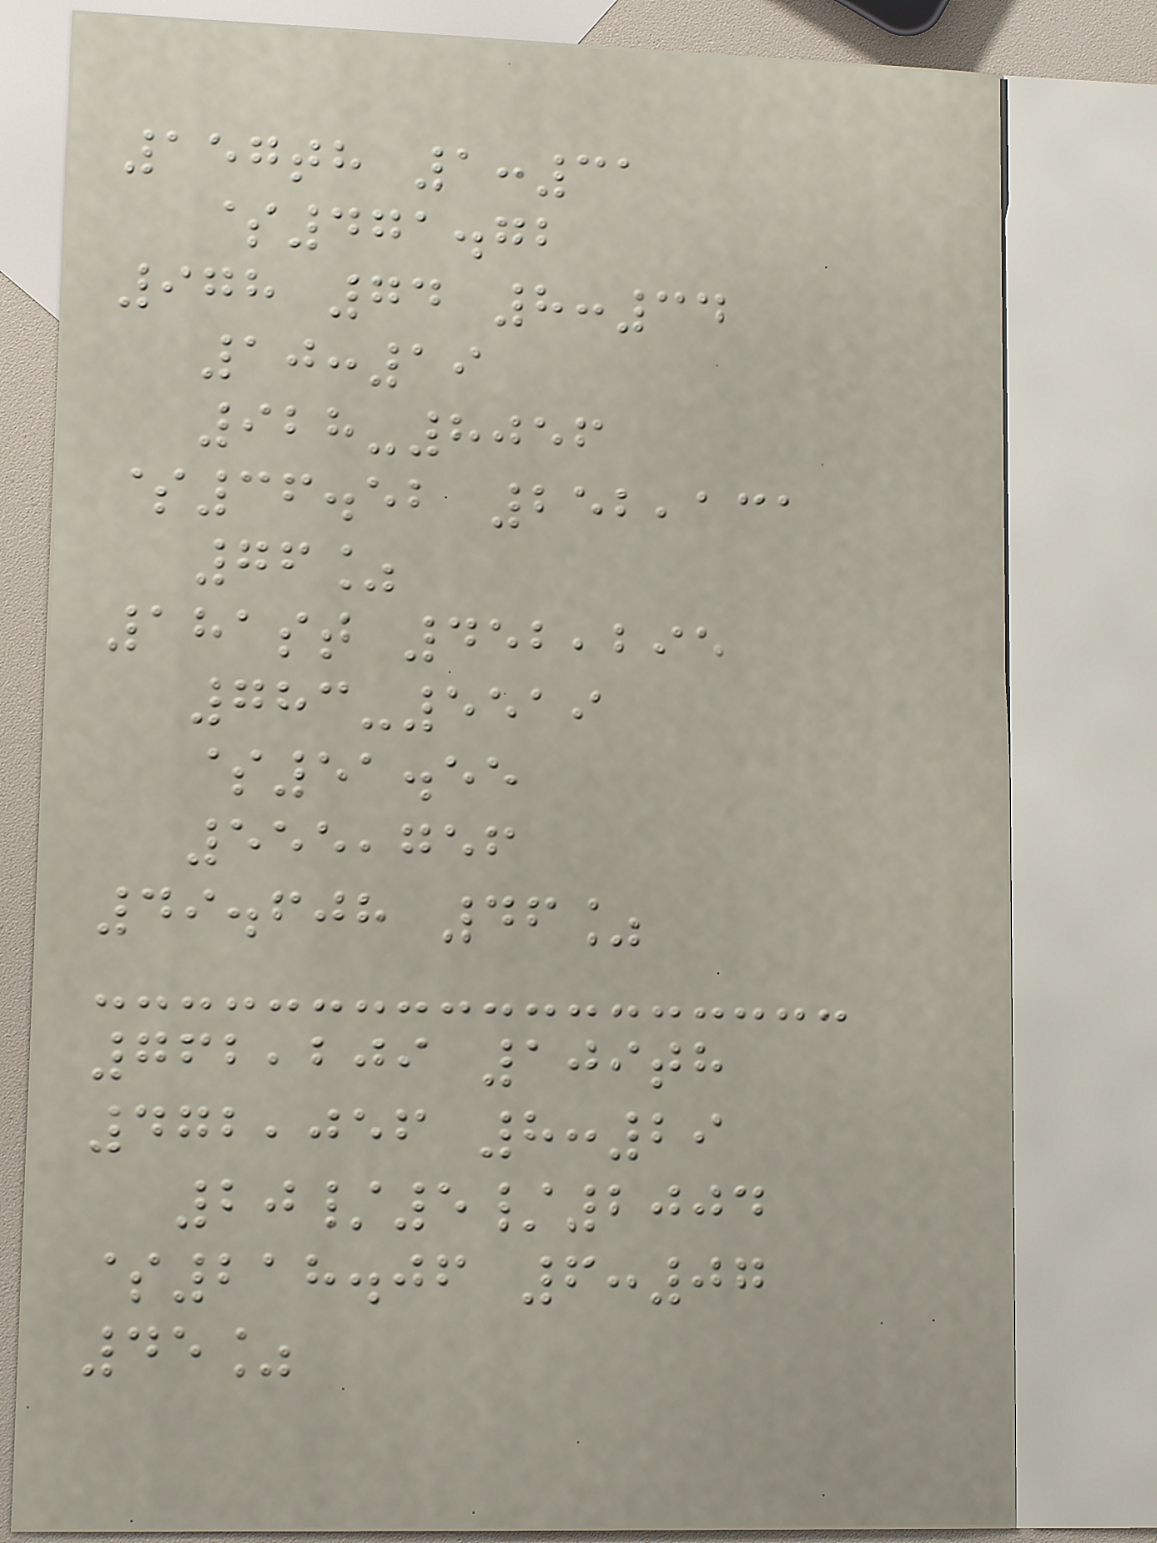157th 1:31
$471.72
978 74 8:34
10:19
928-8056
$36.52 252,131
76%
181st 452,295
783-5519
$51.55
555,756
49.608 46%
762,209 109th
472,056 8:29
20/5/2004
$218.06 6:07
45%
